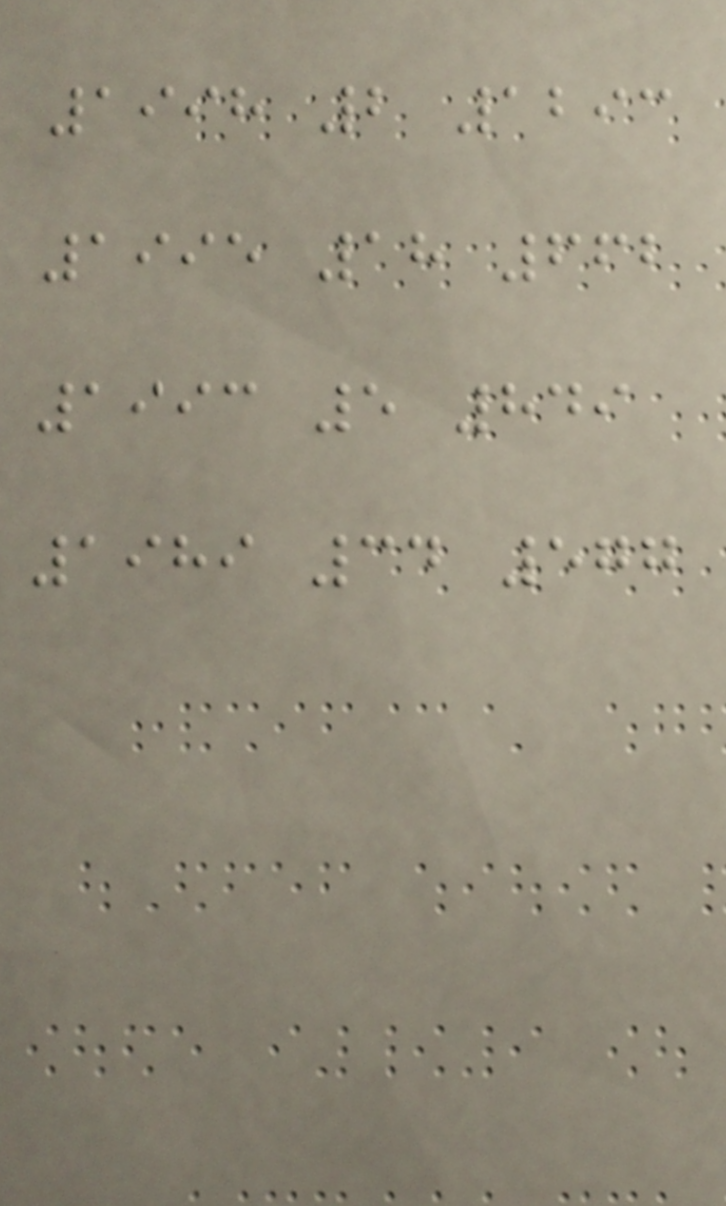1998 2 1293
1995 18 662
1993 5 849
1989 34 577
